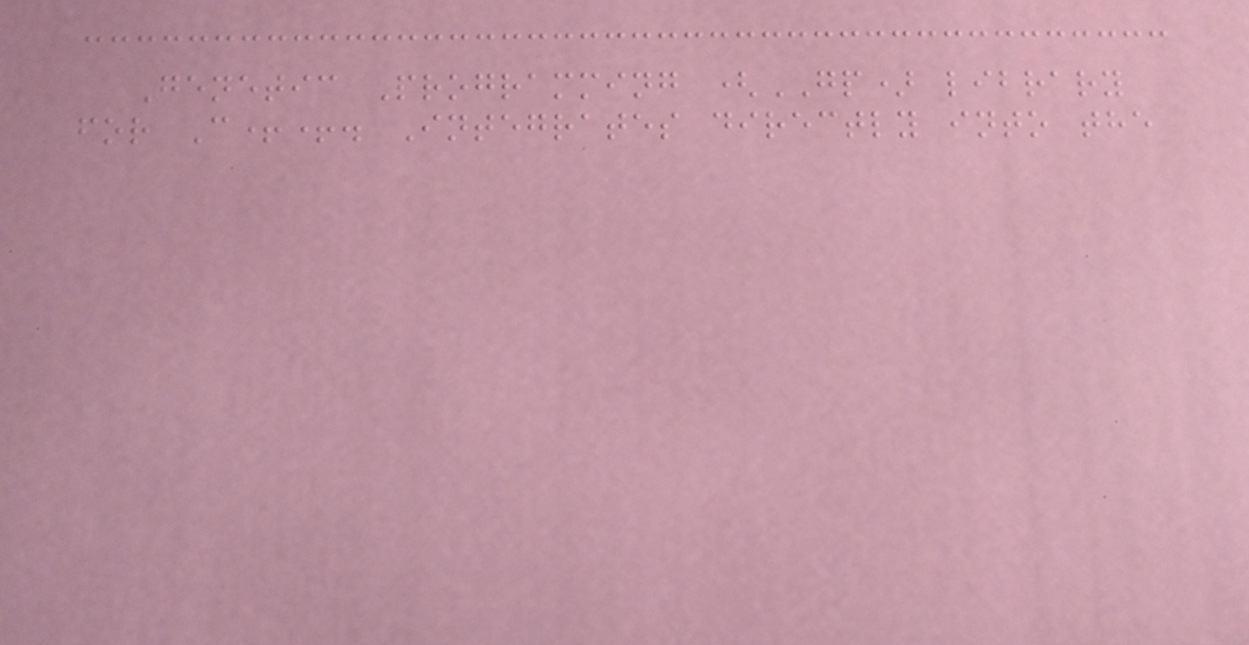Genetic Programming (GP) library
for C++. Integrates directly into the
